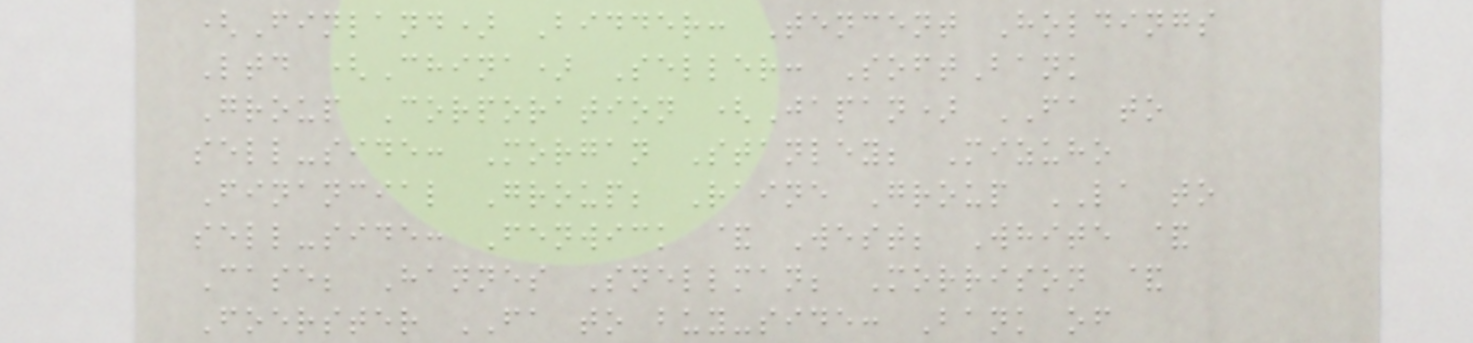(Finland) Bidder: Tencent Holdings
Ltd (China) Seller: SoftBank
Group Corporation (Japan) FA to
sell-side: Morgan Stanley; Mizuho
Financial Group; Raine Group LA to
sell-side: Fenwick & West; White &
Case; Hannes Snellman; Morrison &
Foerster FA to buy-side: Bank of
